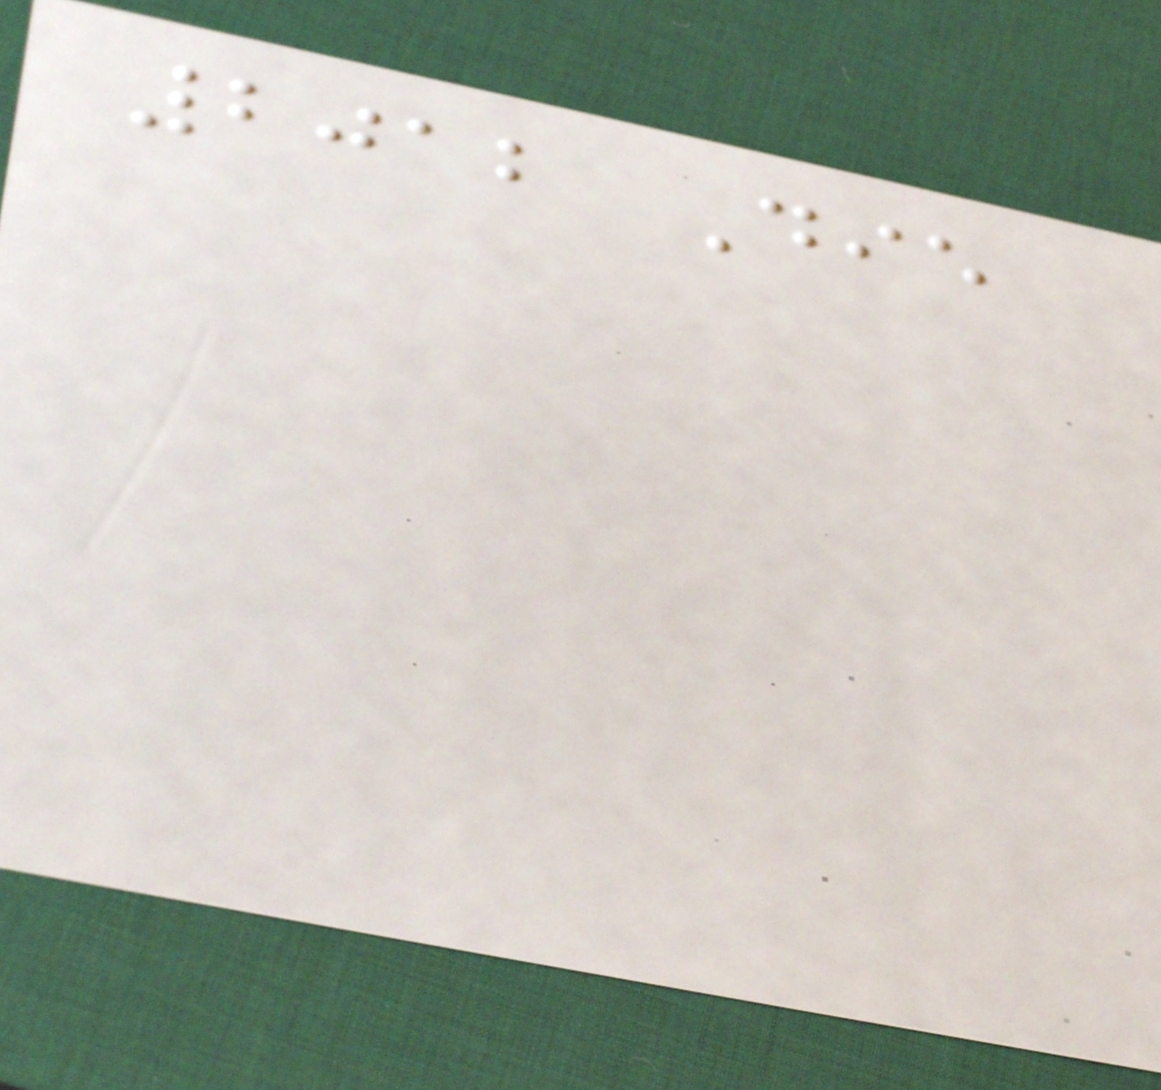2012 Die
